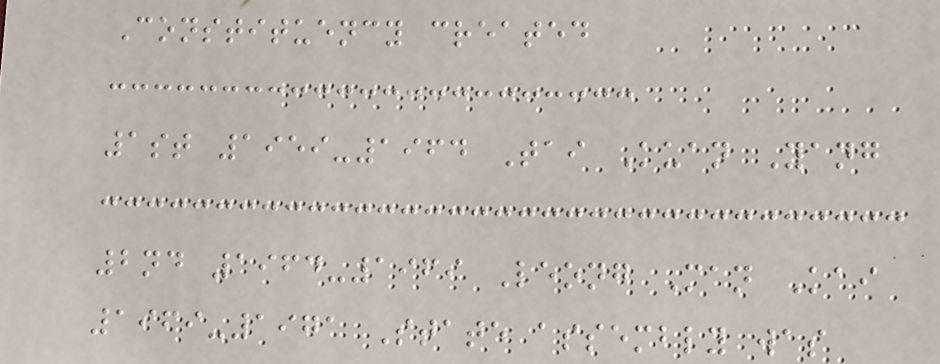Constituency created
1st 1959-1964 Tai Kuan Yang
2nd 1964-1969 Leong Man Kai
1969-1971 State assembly was
